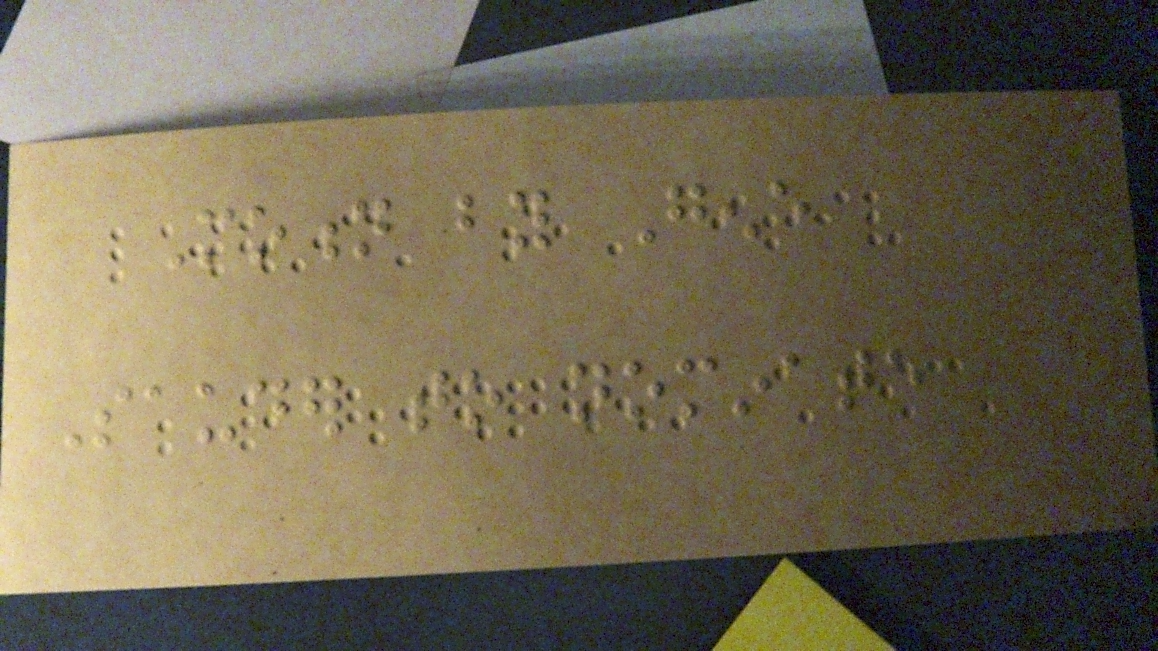Motion by Gene
Sauder to nominate
